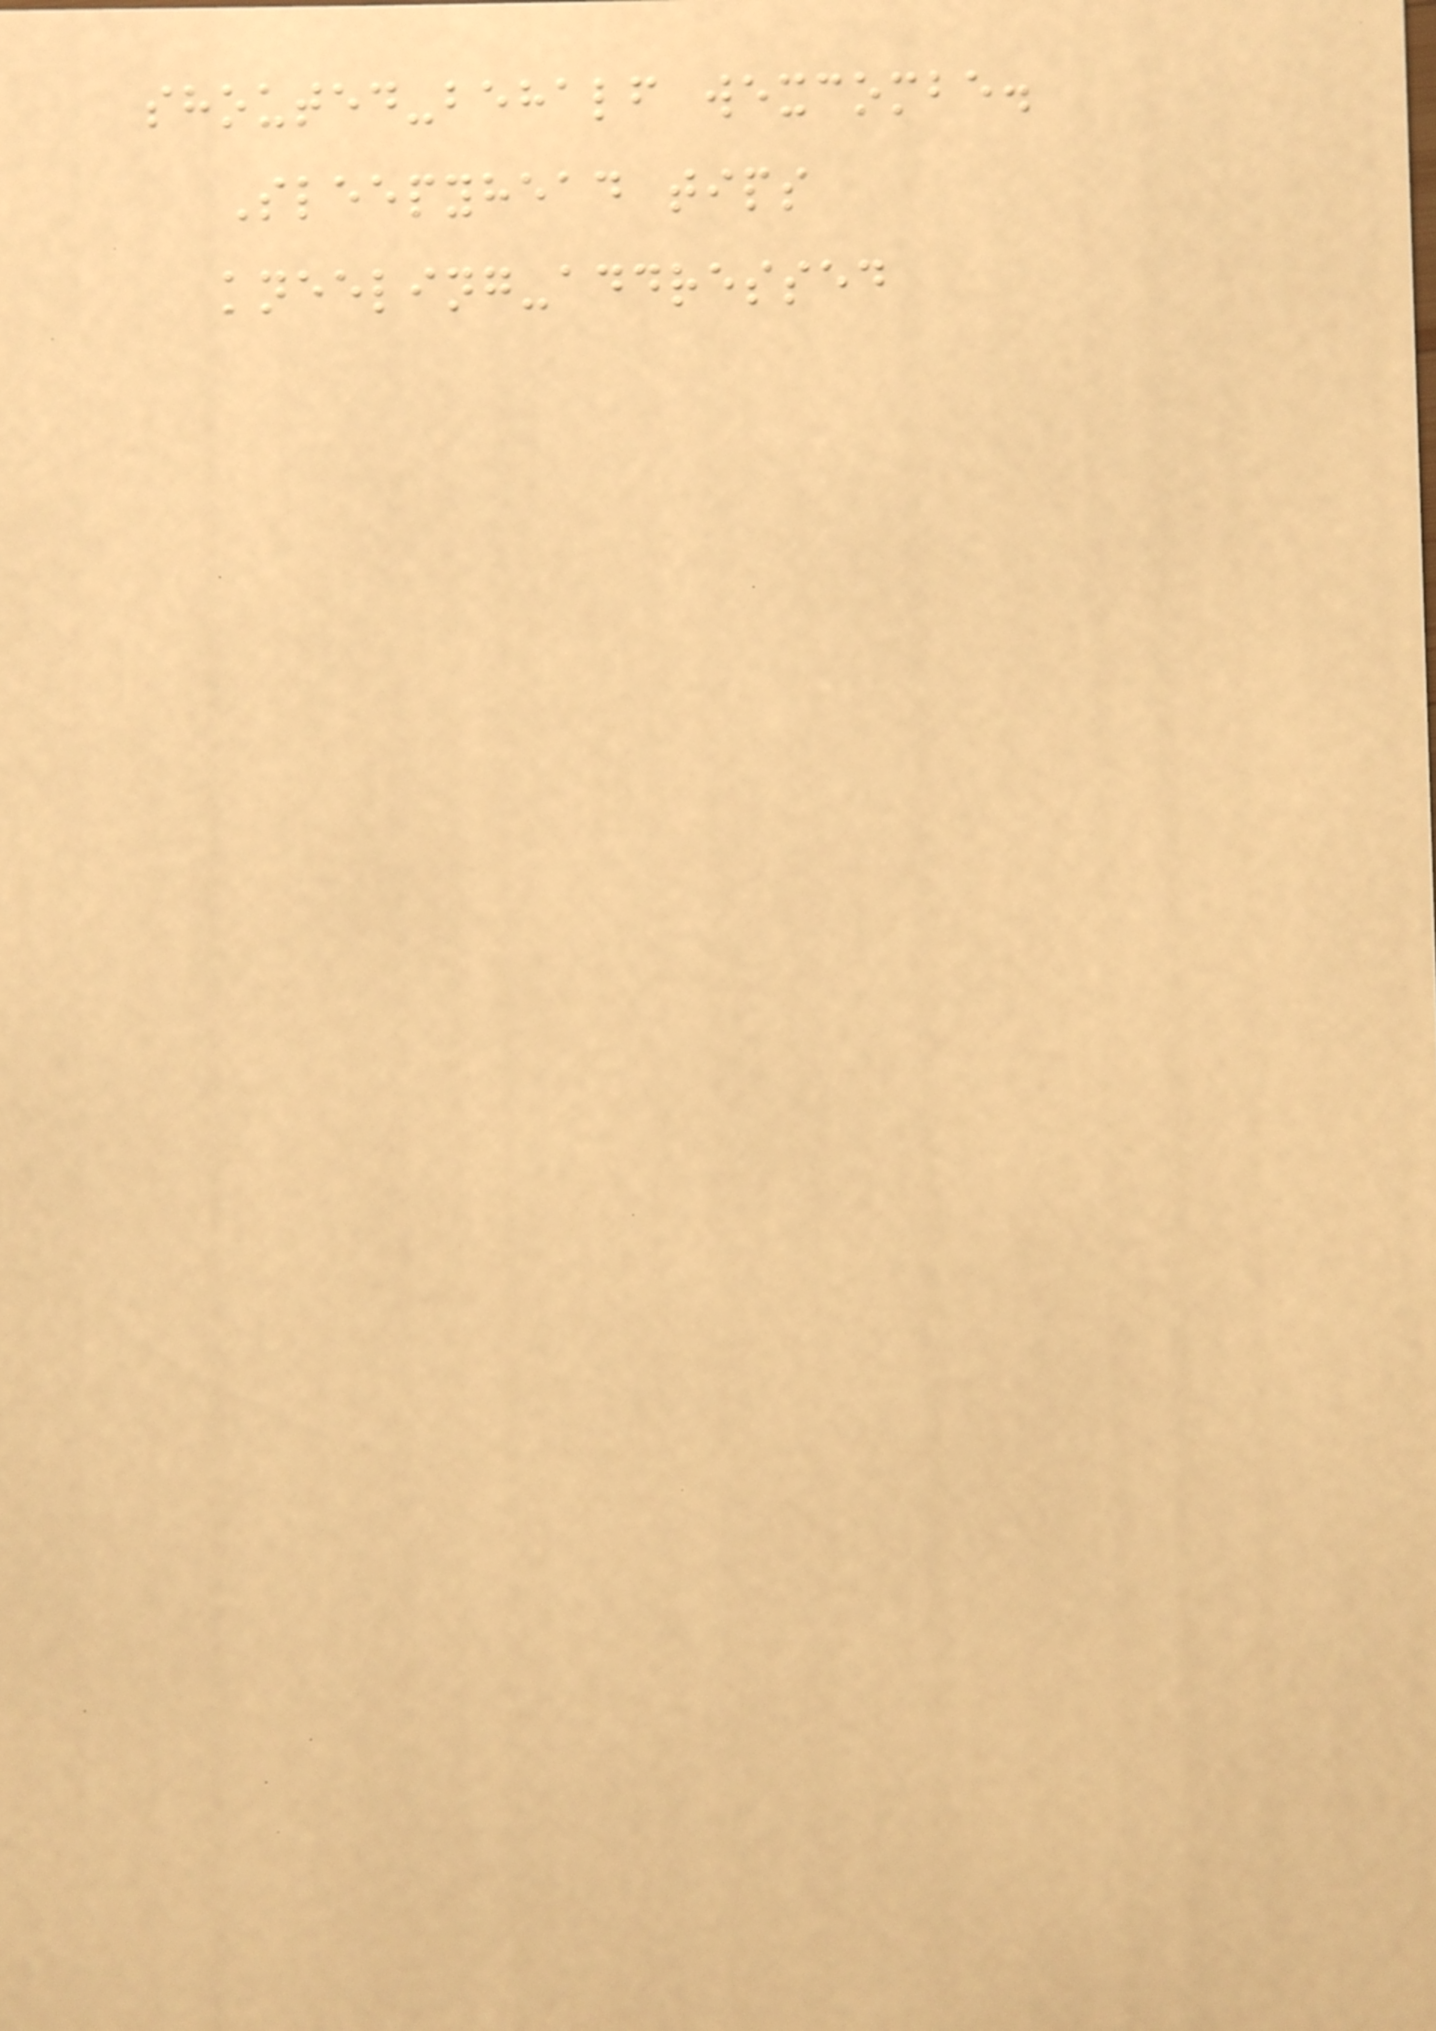shouted-behalf wexcombe.
Sleepyhead tips
kneeling-addressed
